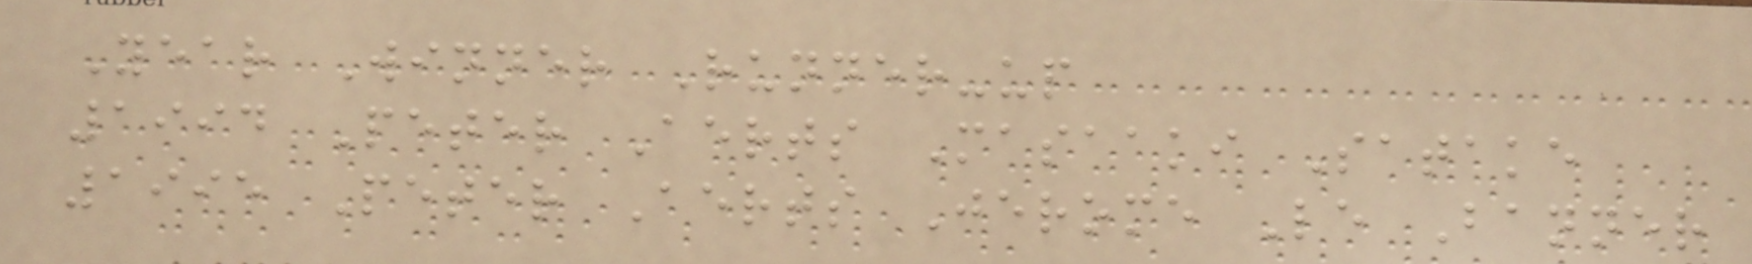Year Winner Runner-up
1994 Peter Aerts Masaaki Satake
1995 Peter Aerts Jerome Le Banner
